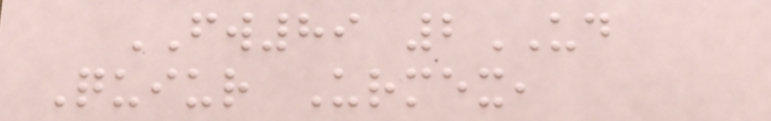FW89 2UD
Quiur Urmex,
